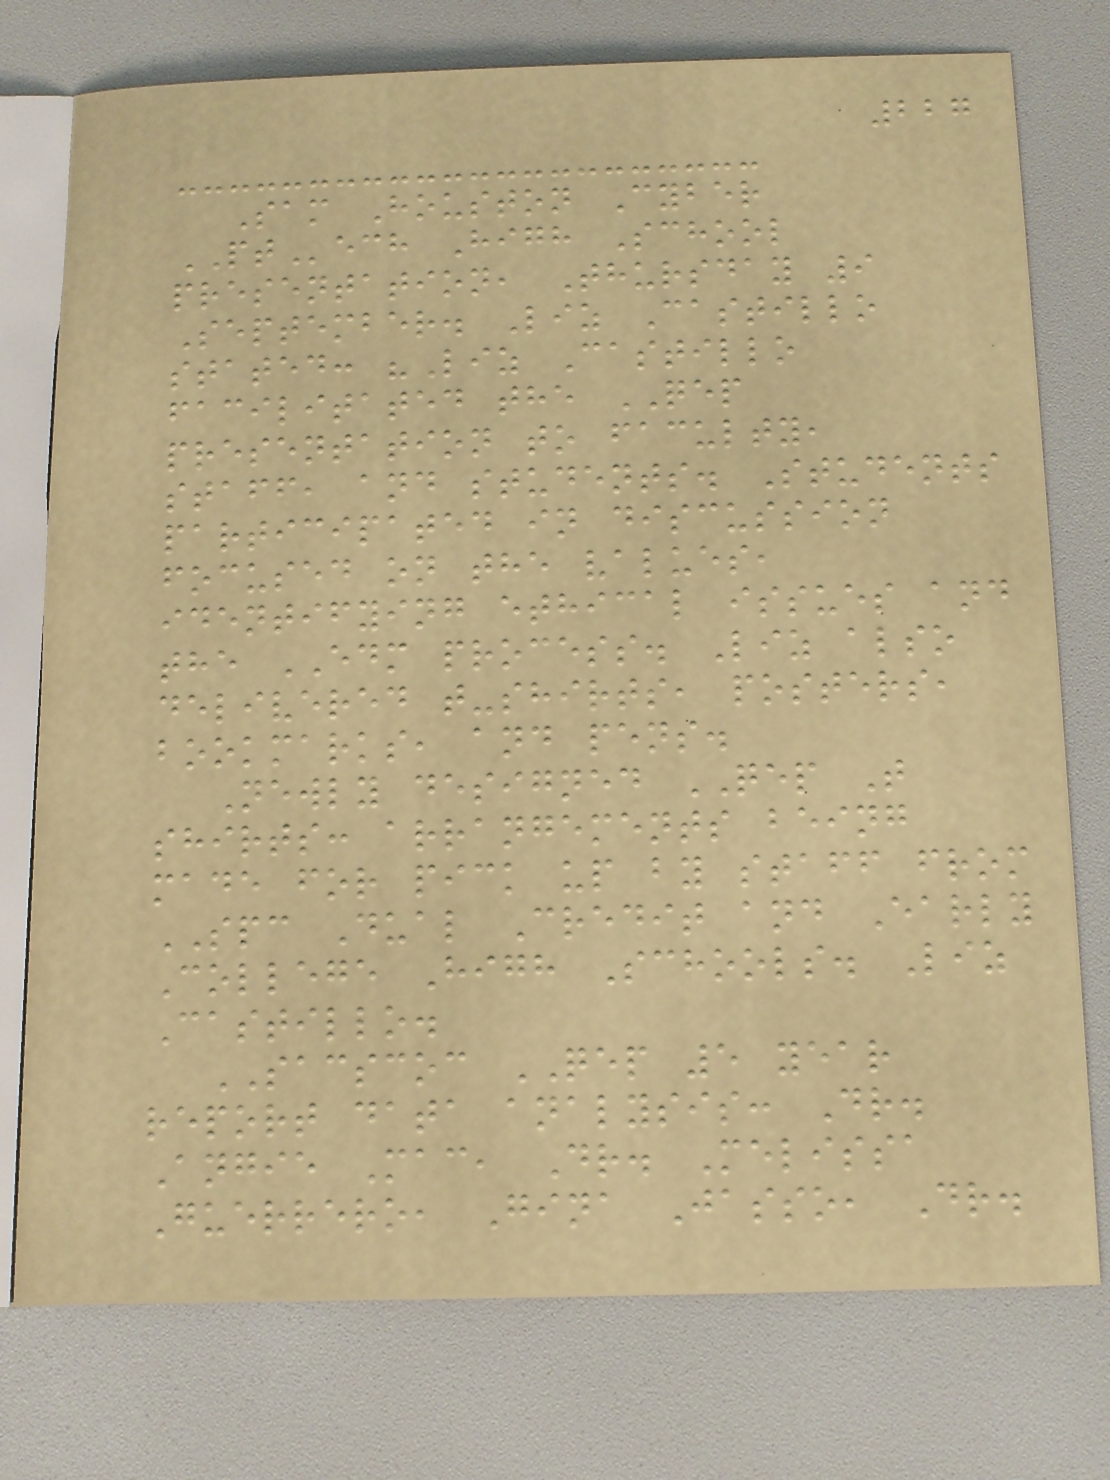227
Sam Houston Cyber
PTech High School
presentation, Thursday 9
September. Liz Castillo
stated: "Liz Castillo
facilitated the QEP
presentation to faculty,
staff, and students. Students
participated in discussion
focused on the values,
identifying ethical issues and
the EDM process. Liz also
delivered t-shirts, posters,
bookmarks, and pens.
Newly designed QEP T
shirts: arrangements being
made for pick up by staff from
SPC Dual Credit and Early
College High Schools. Liz
Castillo.
SACSCOC QEP 5 year
report data analysis: Dr.
Angie Mac, Dr. Melissa
Guerrero, Gina Jasso, Dr.
